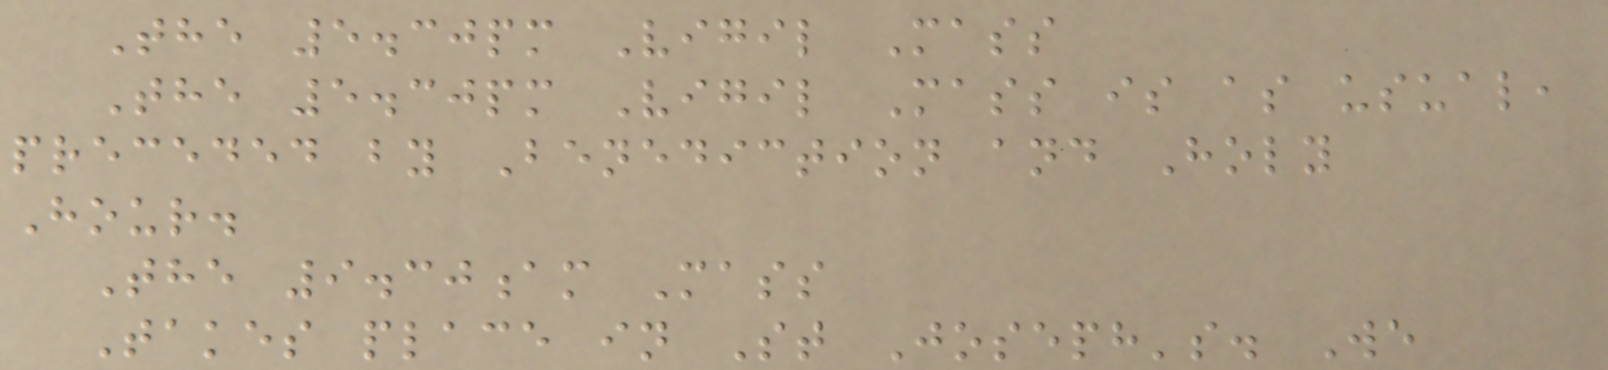The 5.30pm Vigil Mass
The 5.30pm Vigil Mass is as usual,
preceded by Benediction and Holy
Hour.
The 9.30am Mass
Takes place in St Joseph's. We
